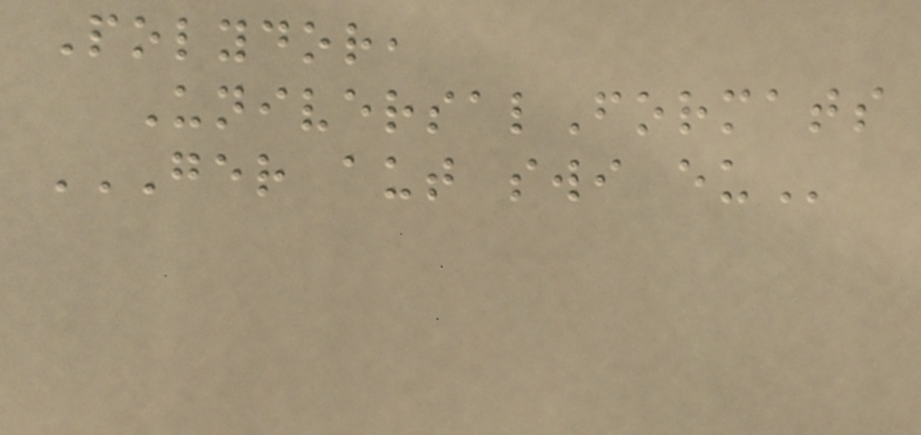Polydor,
UniversalFormats
GER AUT SWI EU
